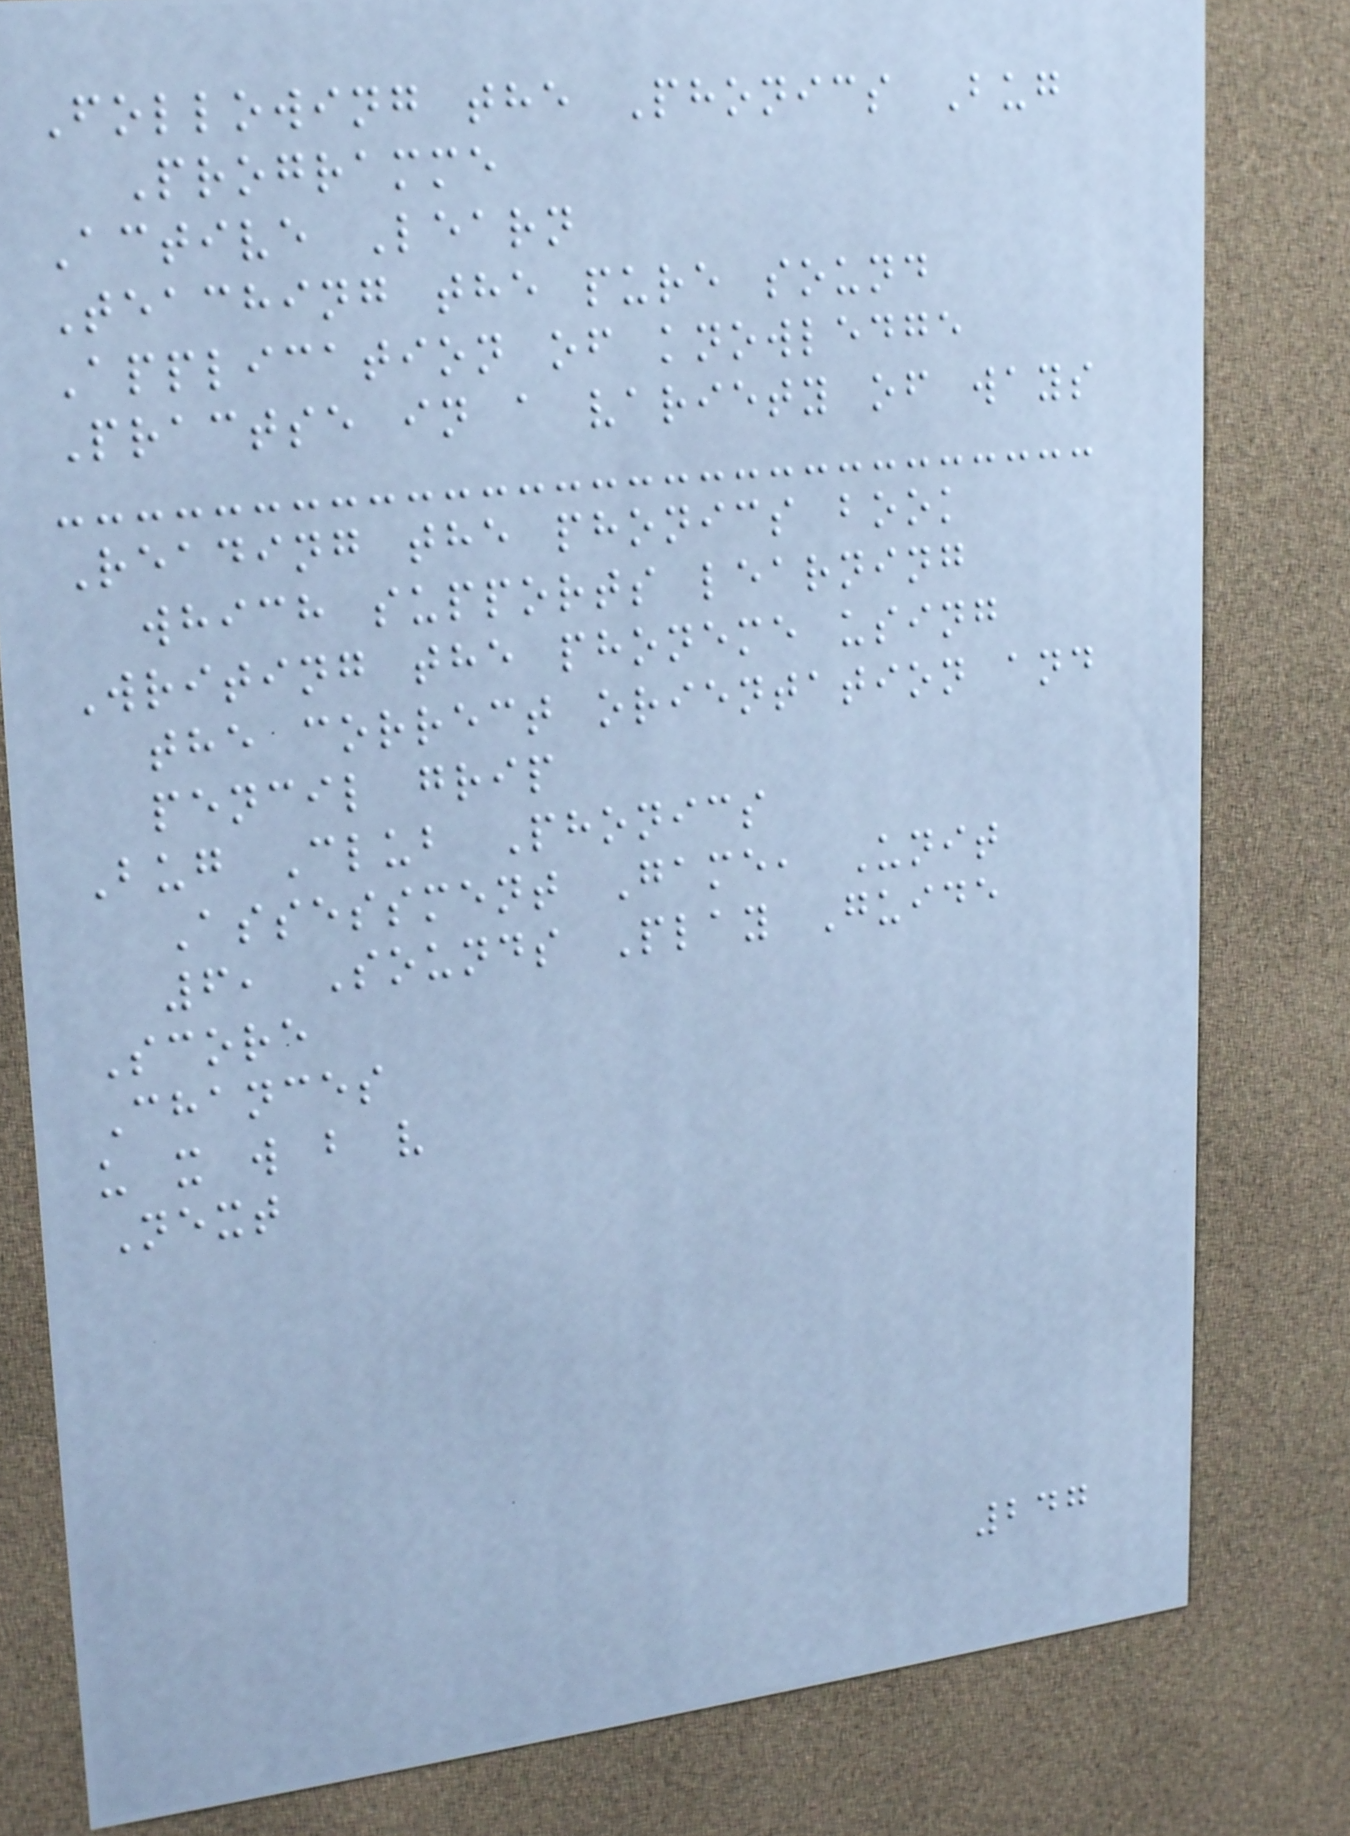Following the Phonics Bug
Programme
Active Learn
Teaching the pure sound
Application of knowledge
Practse in a variety of ways
Reading the phonics book
which supports learning
Writing the phoneme using
the correct orientation and
pencil grip
Bug Club Phonics
Assessment Game, Unit
6, Sounds Play Guide
Score
Chances
u x w b v
Next
247
